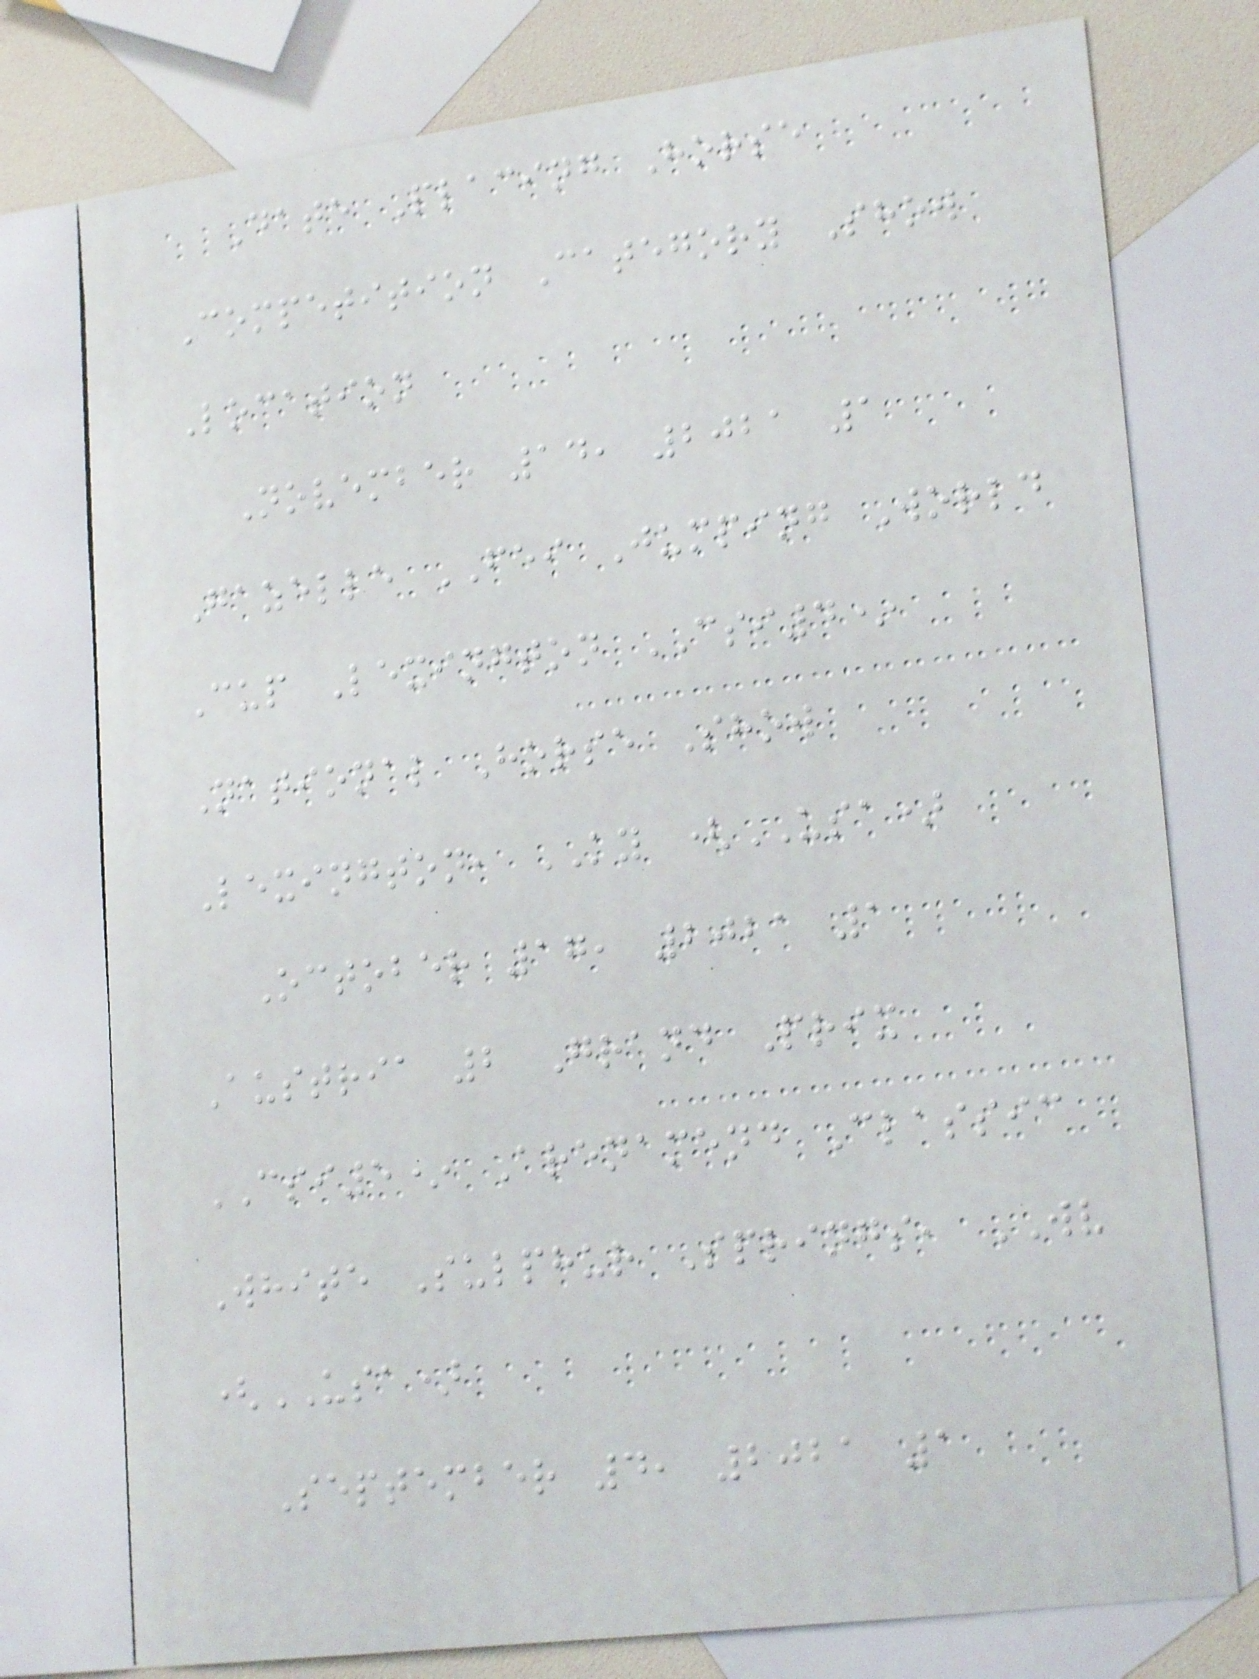Date Placing Horse
Competition Category Show
Location
November 14, 2021 1
Gazelle FEI Jumping World
Cup Lexington CSI4*
National Horse Show
Lexington, KY (USA)
October 17, 2021 1
Austria 2 Grand Prix
CSI5* Arenamend Classic
White Sulphur Springs, WV
(USA)
September 4, 2021 1
